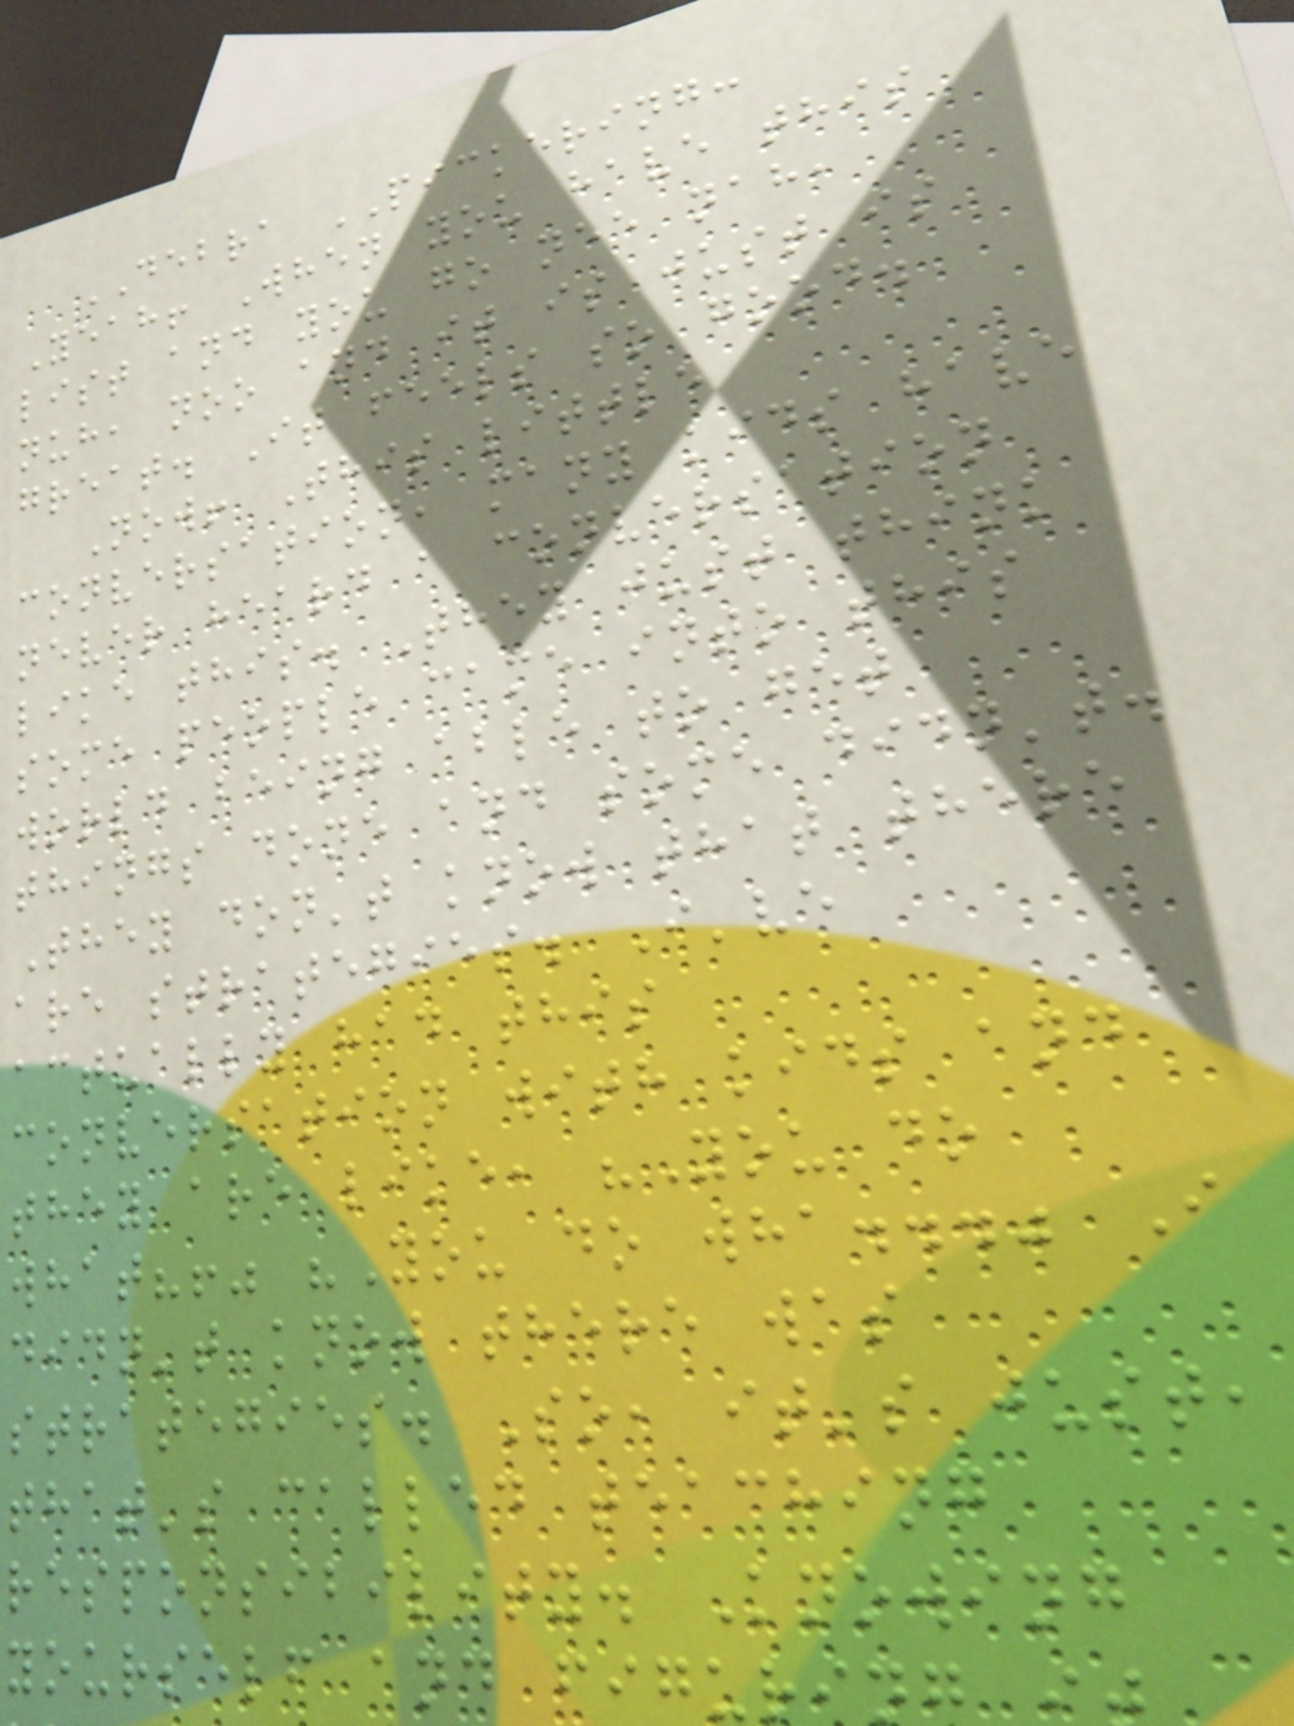DEBRA PICKERING:
Yeah! When you have this
list and you go nee nah,
nuh, noo and it is just is
great. It feels so good.
Now! This little
conversation, many kids have
never heard a conversation
like this. They just think
some people came into this
world being able to get
things done and some didn't.
They don't know that there
are strategies. I've
actually had this
conversation with kids and
they are like, "You do
what?!" "You do wha..." I
didn't know there was
strategies. So, it's just,
that's called teaching
responsibility. Knowing
yourself and figuri
